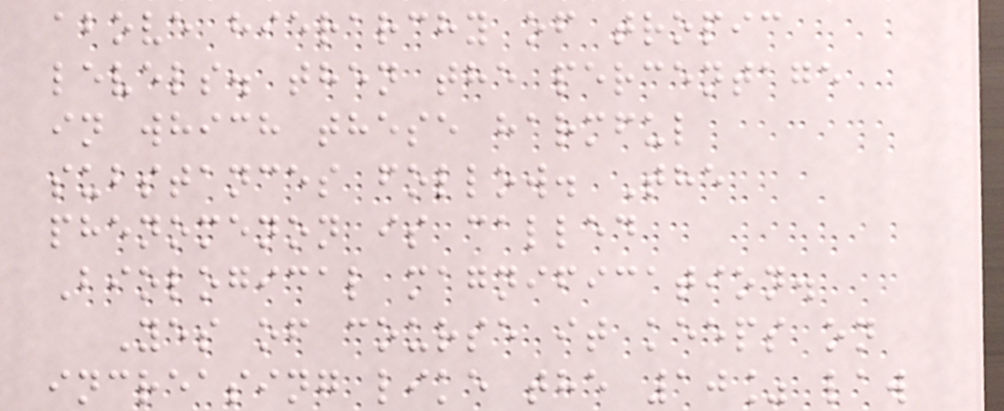above hierarchy of tropic
levels. then the percentage
in which these harmful
substances follow. The
phenomenon is called
Biological magnification.
Yes of course it keeps on
increasing like the 10% law
